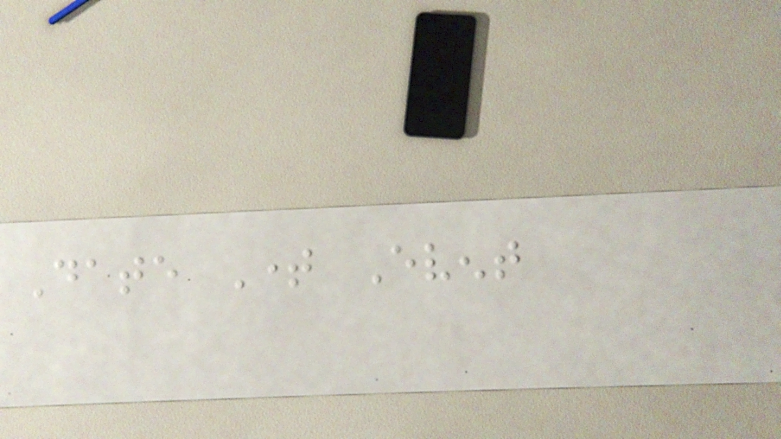Date Time Event
